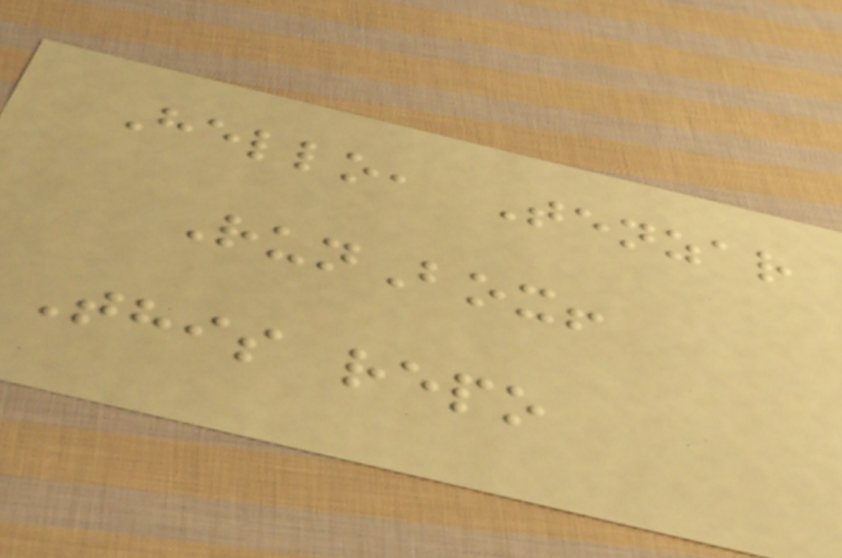Hello, Tenzar
RunBox!
This repo
